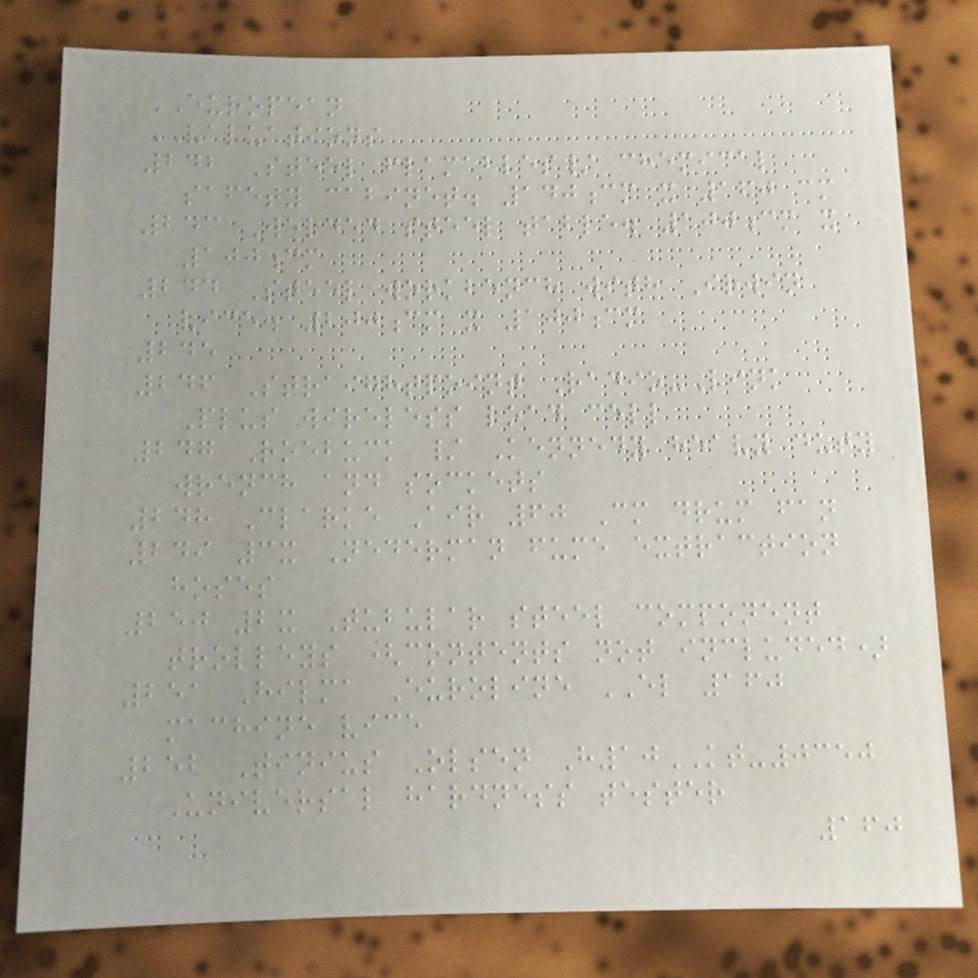EUROPEAN
VALUATIONS
242 Steel flamables/ chemical
safety cabinet. 140cm x 160 cm
243 Welded steel table. 100cm x
100cm
244 Steel workbench with Irwin
vice. 200cm x 100cm
245
246 Straightpoint Radio-Link
Plus wireless load cell
247 Roebuck / Kennedy heavy duty
wrench and sockets
248 Clarke Air 60 Cm drum fan
249 3x Nederman fume extraction
hoses
250 2x Tubular steel component
trolleys (contents not included)
251 Hilma Euroline EL 160
machine vice
252 Tinius Olsen H10KT-0350
Universal hardness tester
160
